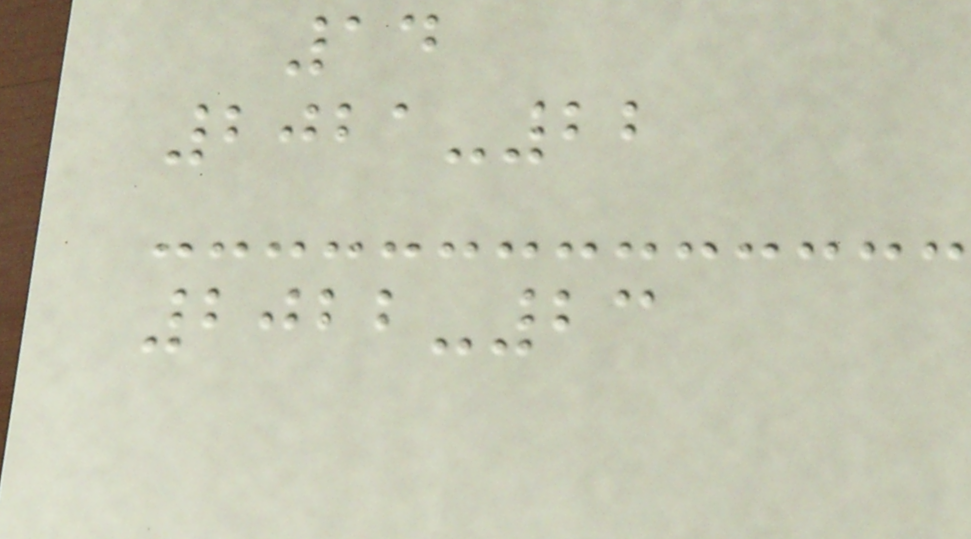14
2021-22
2022-23
